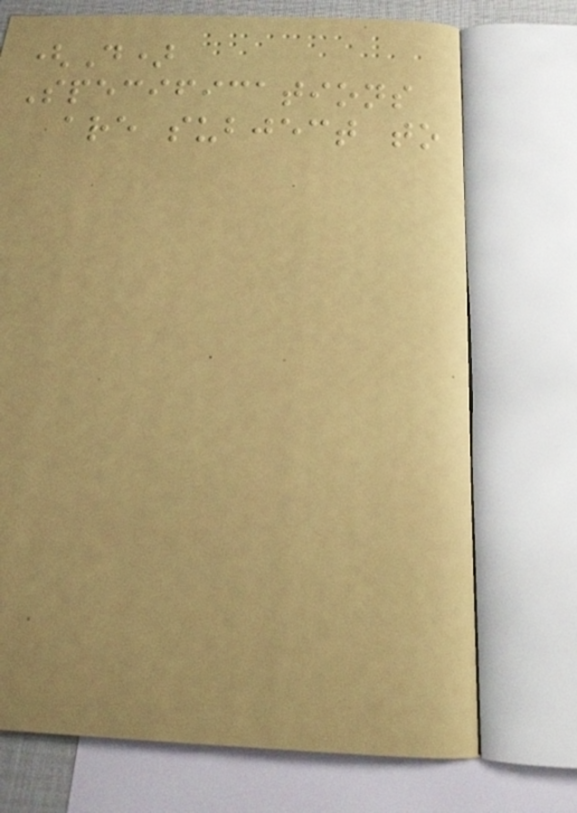(D)
Specifications
are subject to
